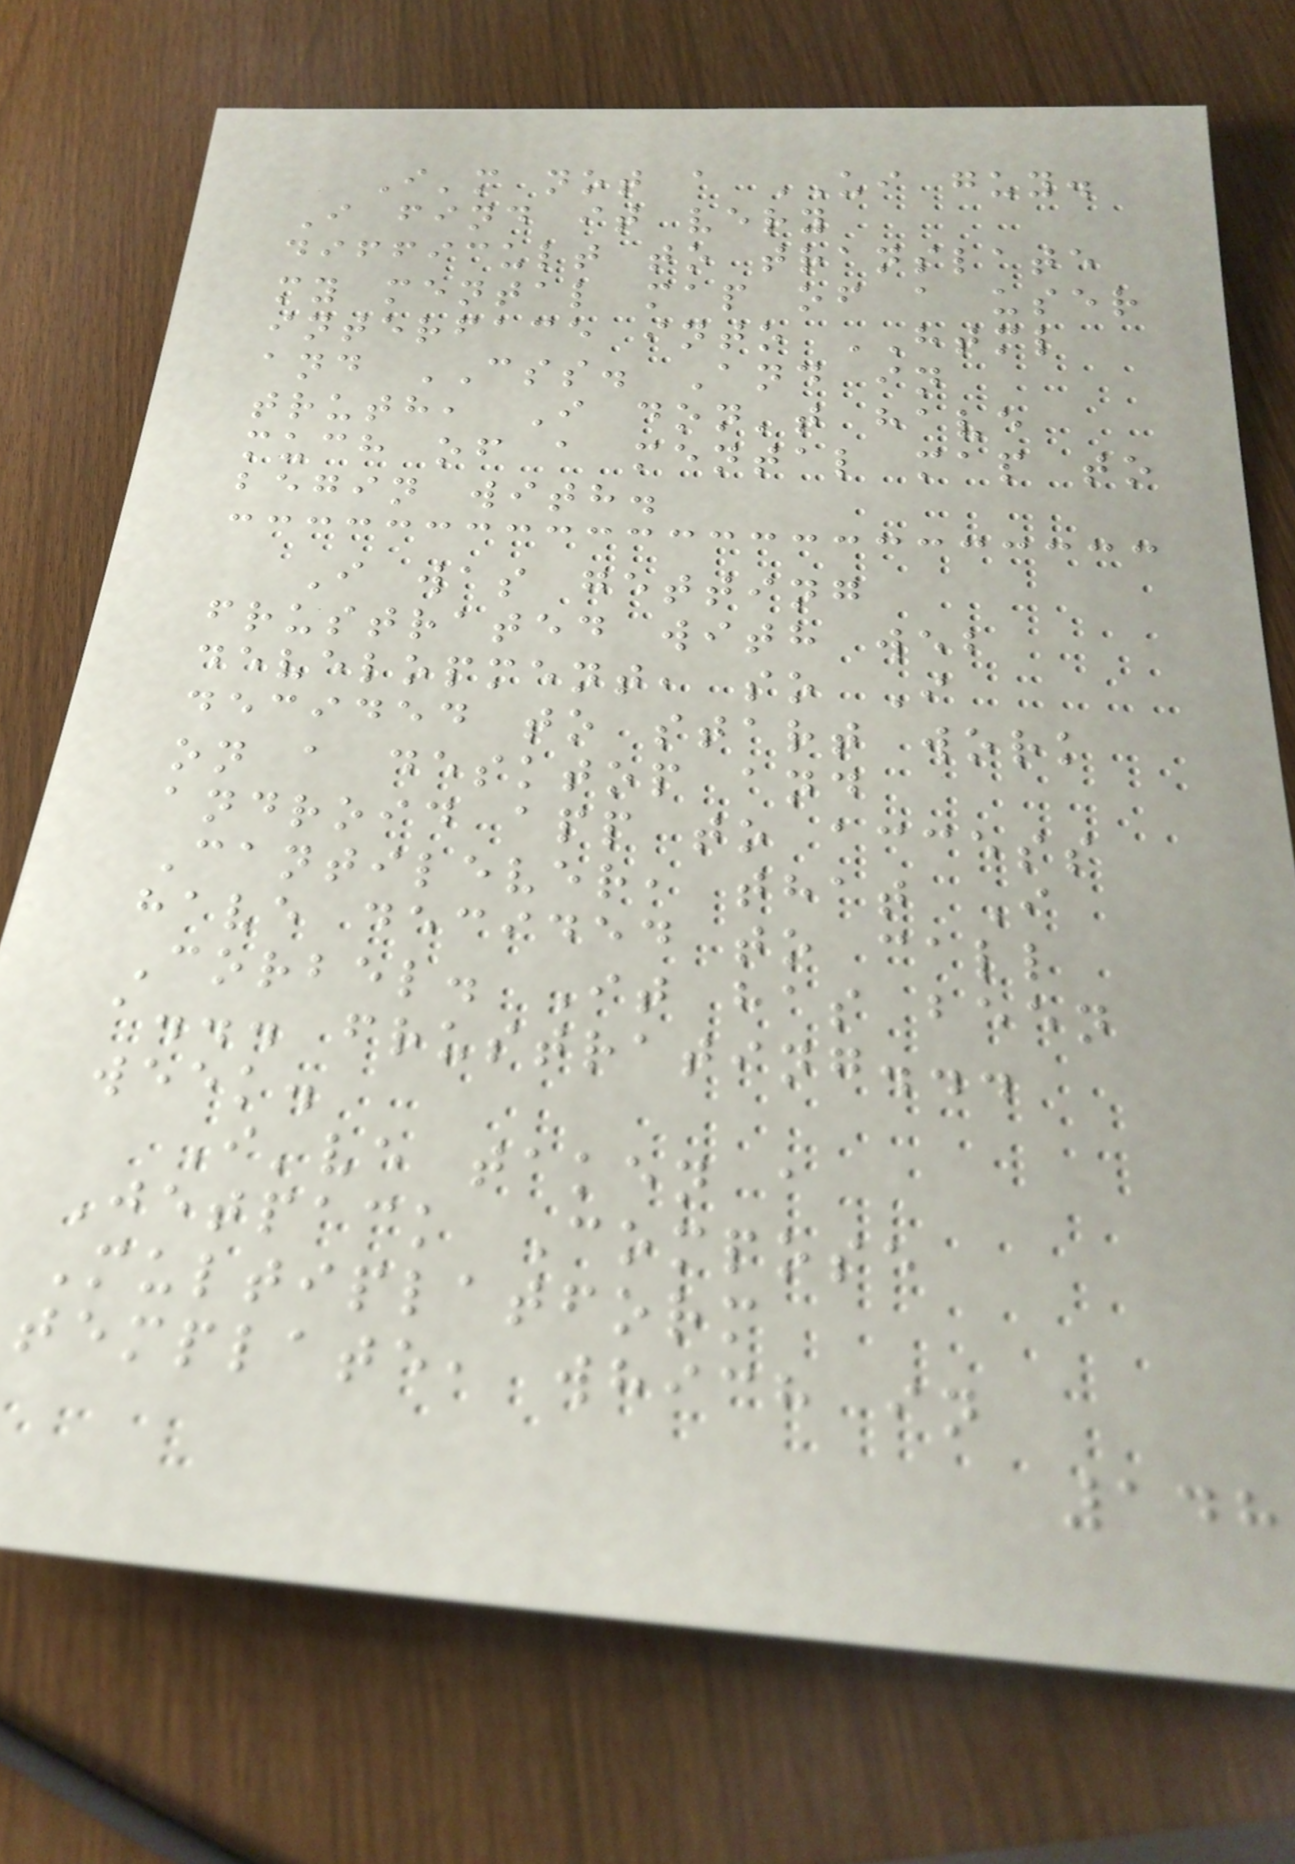I'm not a UI guy.
I find it very
difficult to translate
my mental map of a user
interface into HTML
and CSS. And in
truth, I don't have
much of a mental map to
begin with.
I was getting
frustrated with web
development, so I
decided to start work
on a desktop and
android app to access
Cantilever, that I
have decided to call
Corbel. It has been
a... frustrating...
week.
I've taken a
Jetpack Compose
Multiplatform
template, which in
148
